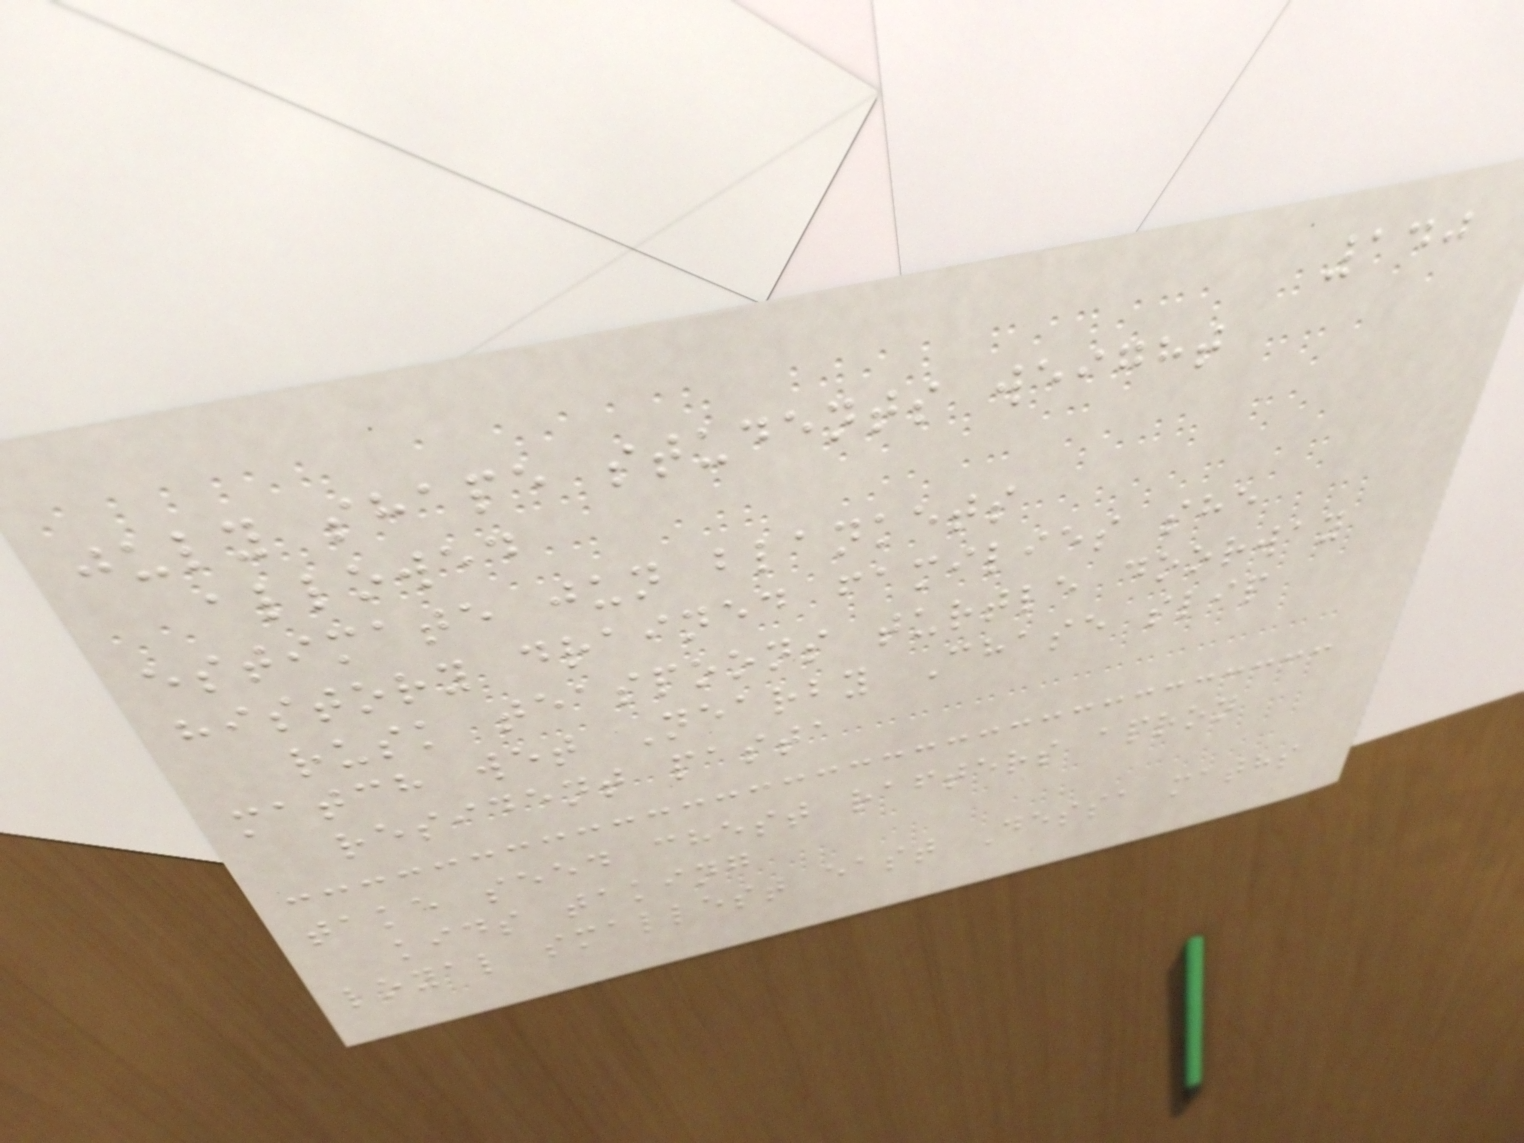140
july shape students weight
allowed
estimate jun blankets
history drained families she
rusk teaspoons turtle doorway
match wet Nearby Chase slip
resident pasta
take seed chest rafters apron
kids taking
loyal smallest east Dessa maths
